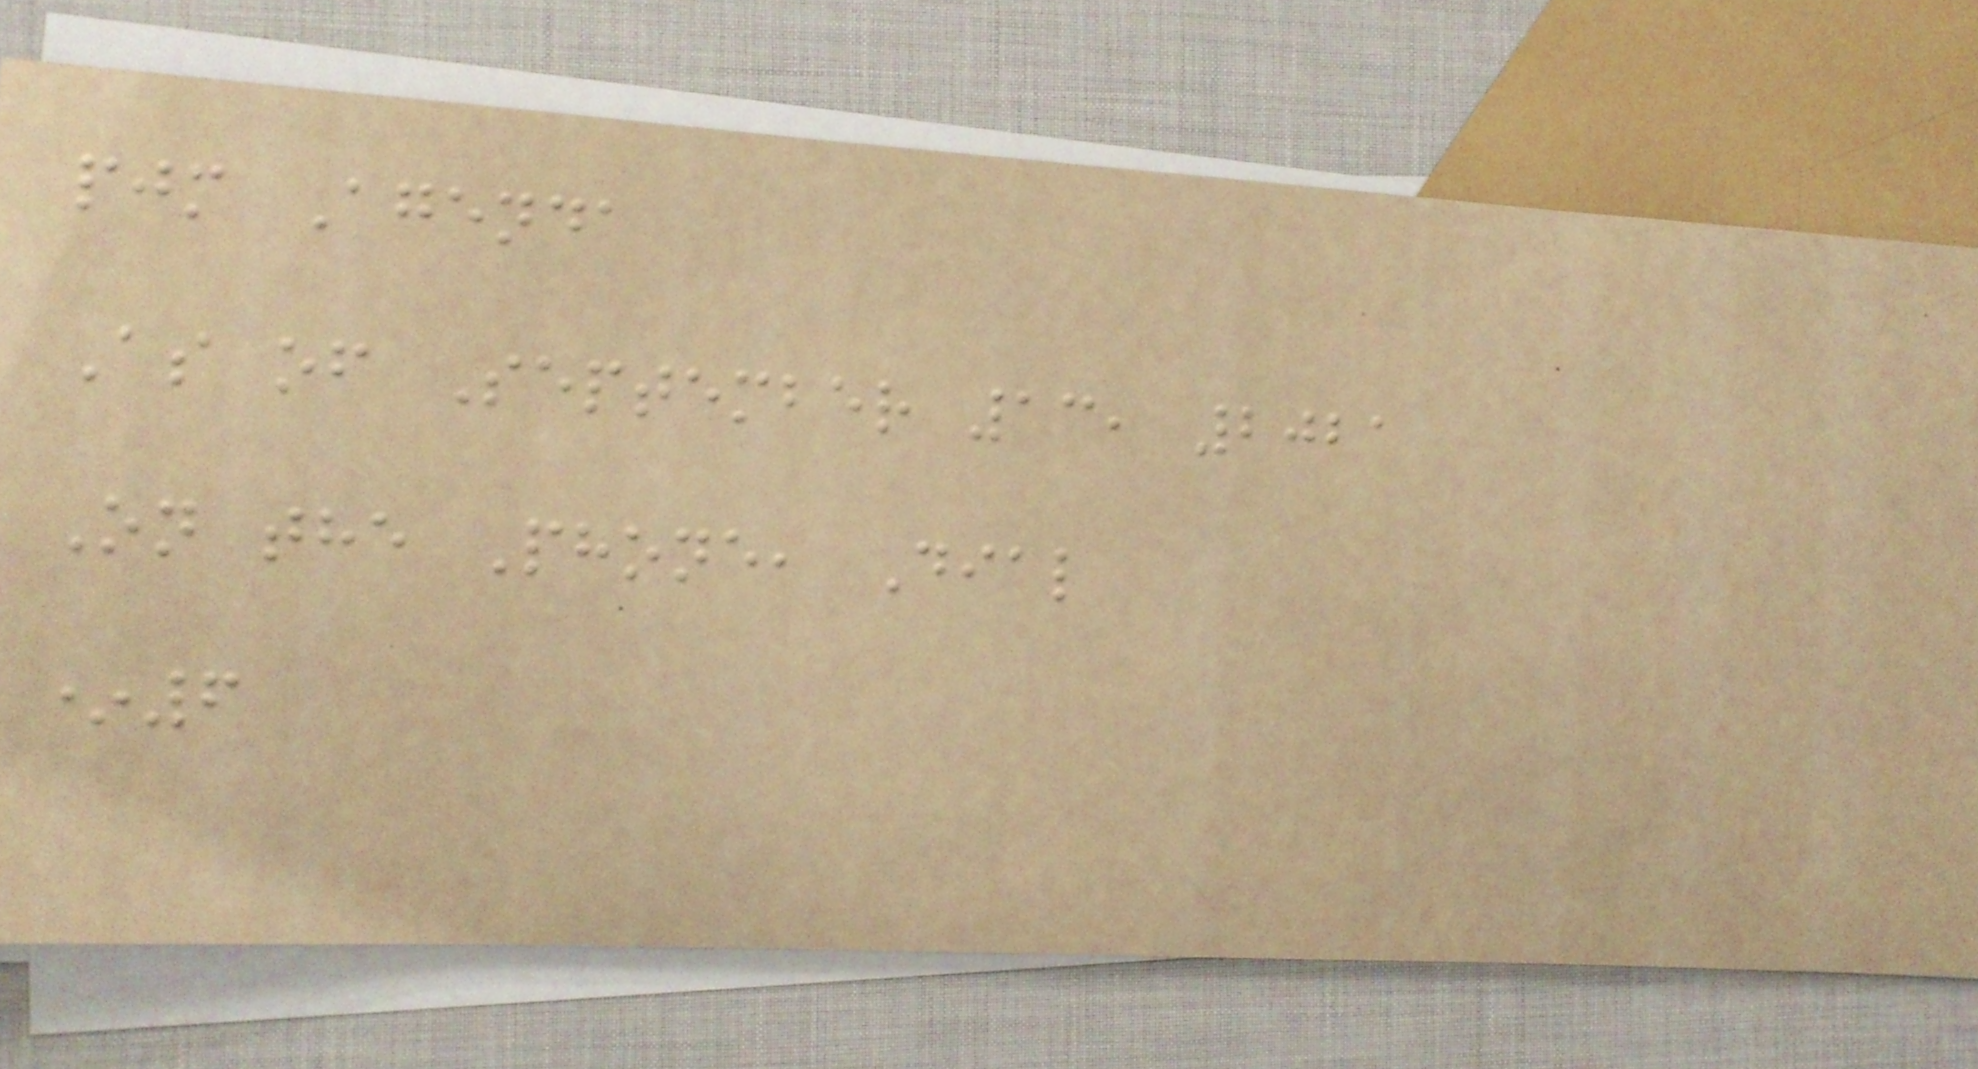pjm Agenda
As of September 13, 2021
On the Phone, Dial
*6
